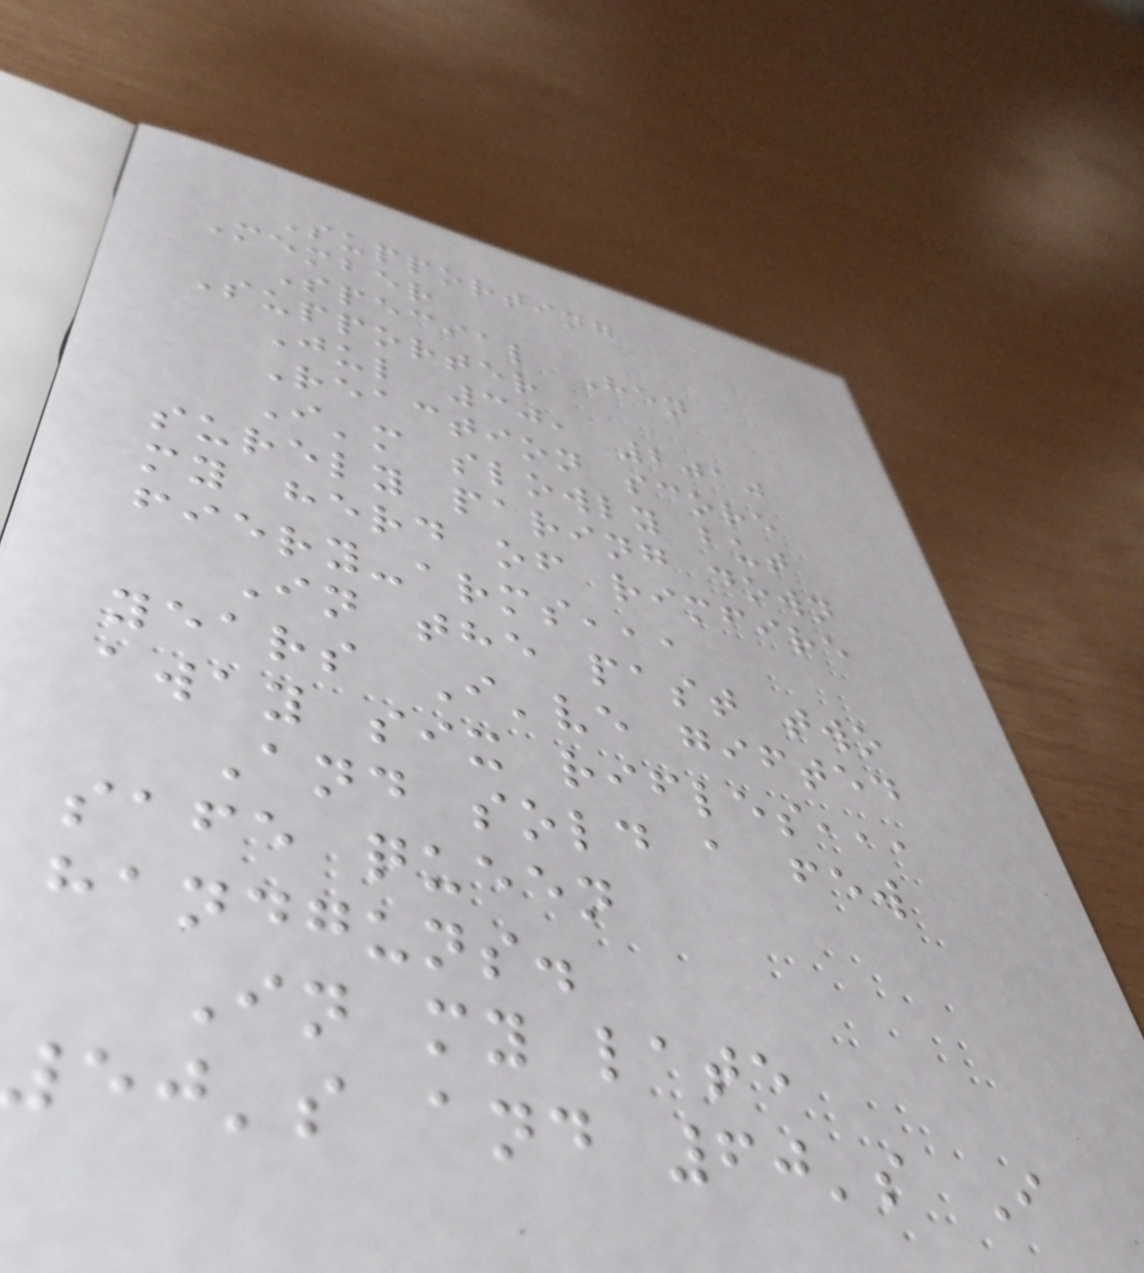Supporting
Member
Special Hen
Supporter
Jul 30, 2010
Reaction score
I'm slowly but
surely paring down
my herd of rimfire
fiery-arms,,,
In the past two
years I've gifted
away six rifles,,,
And sold a few
safe queen
handguns.
In my late
50's and 60's I
